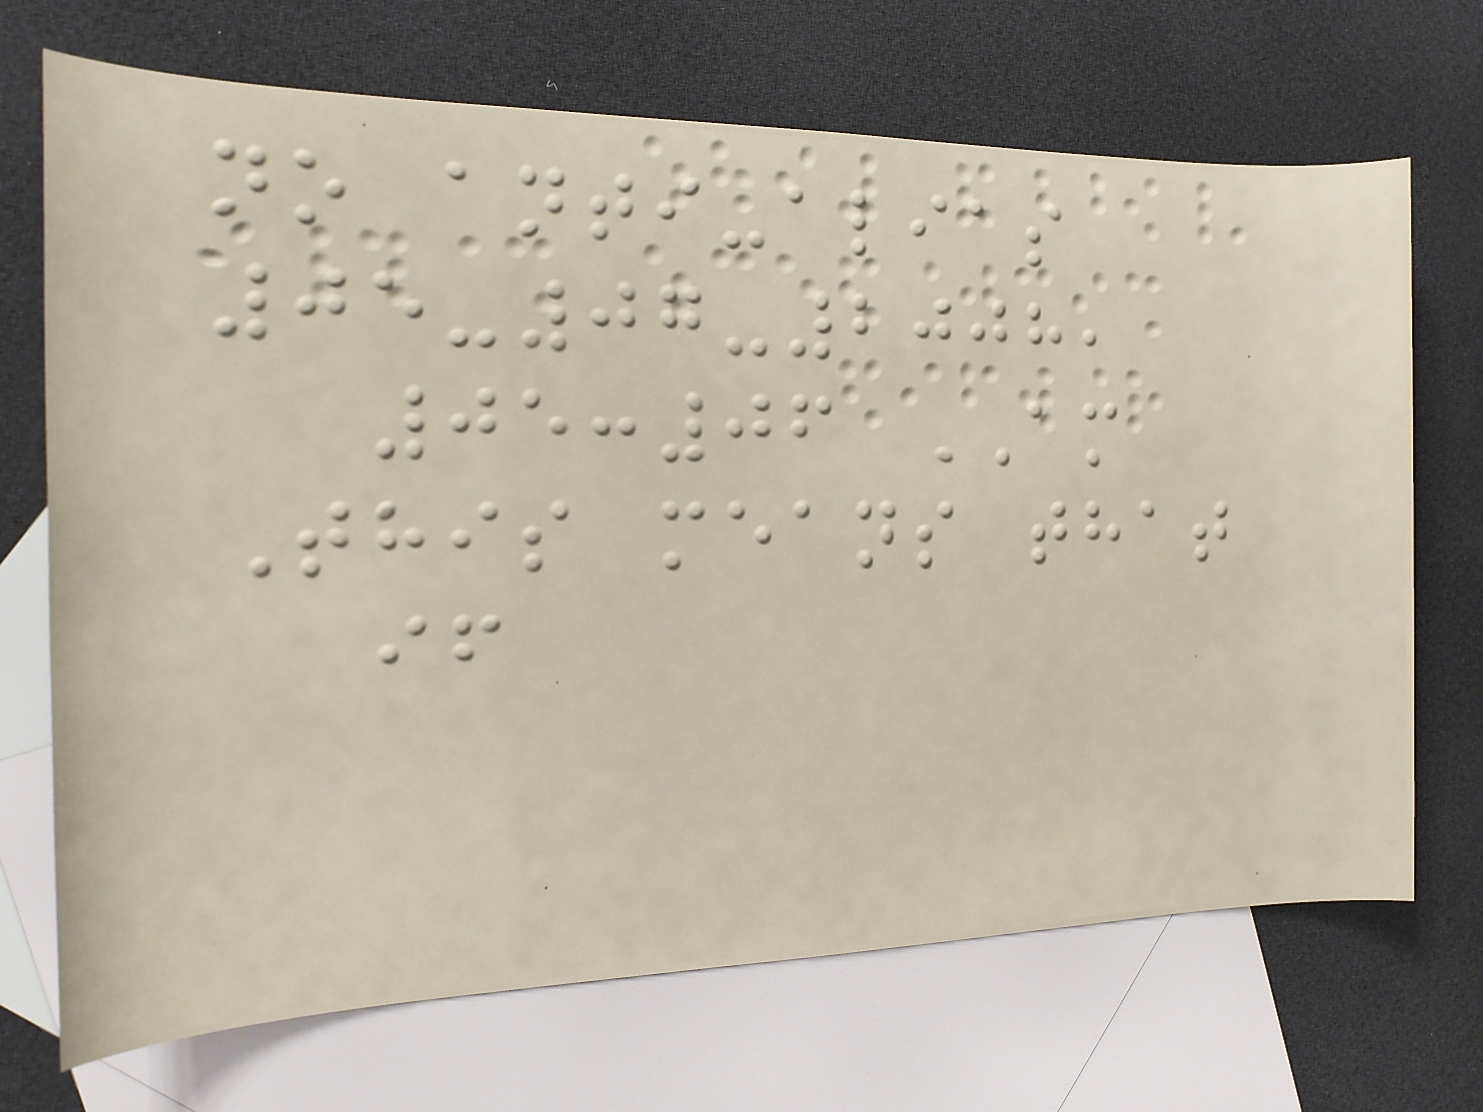no anti-alias
05-07-2008,
05:06 AM
This means that
if
